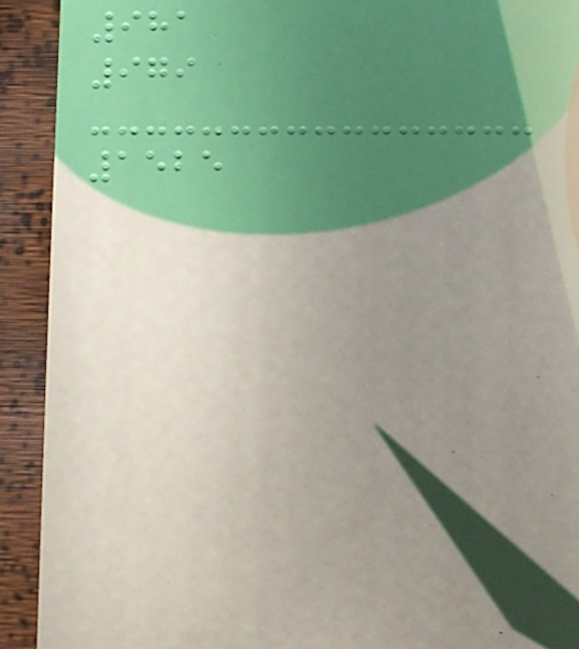981
979
1525
